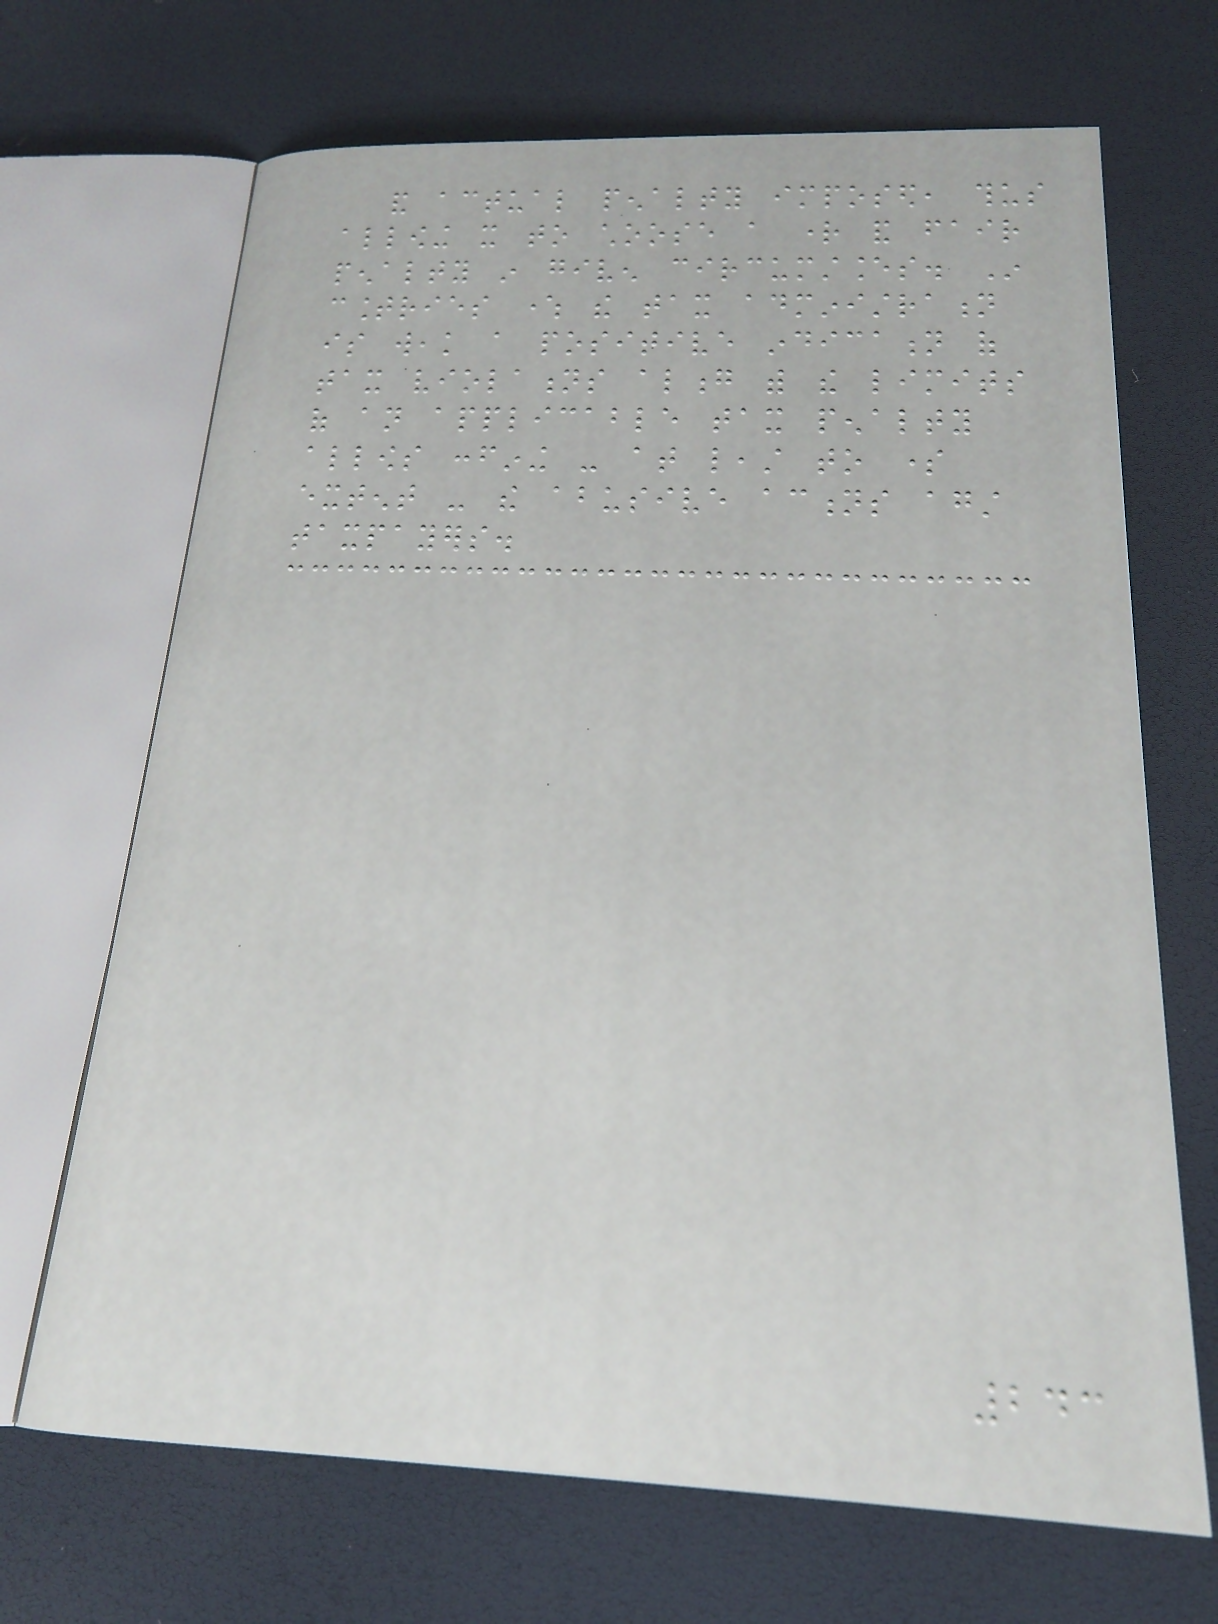and actual penalty imposed, thus
allowing it to choose a right and fair
penalty in given circumstances. In
countries where the tax administration
is weak a positive indication of
tax violations along with the limits
of an applicable tax penalty
allows confining - at least to some
extent - the abusive actions against
taxpayers.
243
